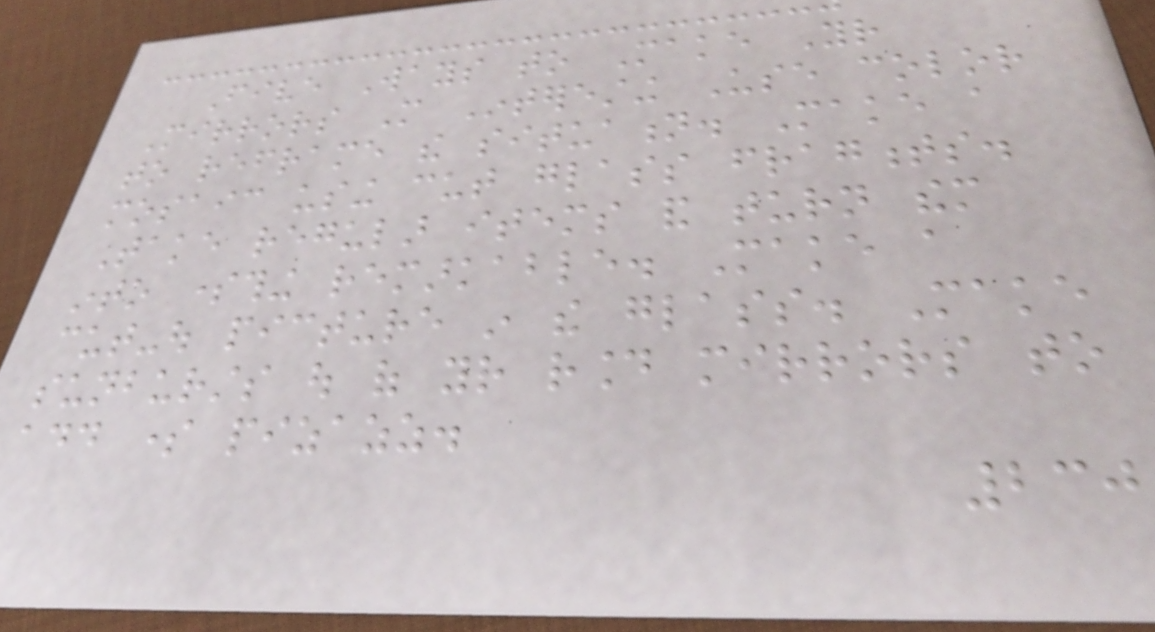Five Ways to Make Your
Mirrors More Interesting Use color
to reframe the situation. Make a
mosaic using cut glass fragments.
Take regular items and turn them
into something remarkable. Make a
cut-out picture in the glass. Make
sunbursts out of your round mirrors to
add some pizazz.
230
